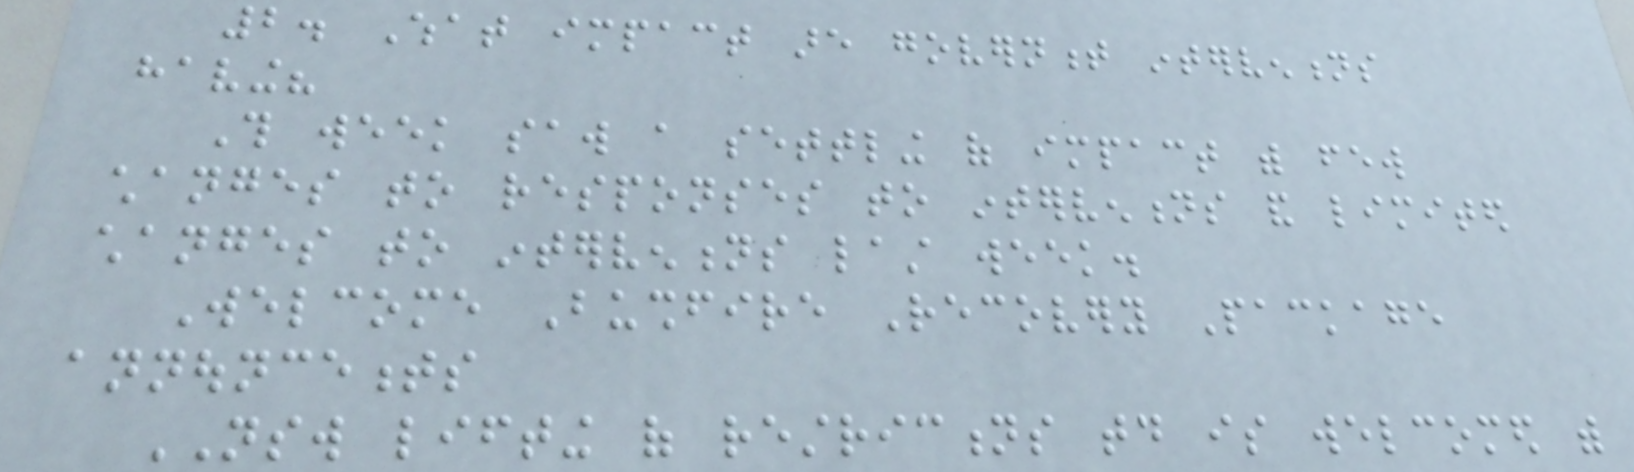2. What impact are government interventions
having?
This week saw a settling of impact with few
changes to responses to interventions and limited
changes to interventions last week.
Welcome Bushfire Recovery Package
announcements
NSW lifting of restrictions today is welcomed with
